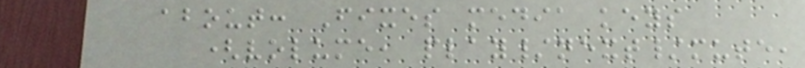about: Fixes media keys
(volume, play/next/mute,
